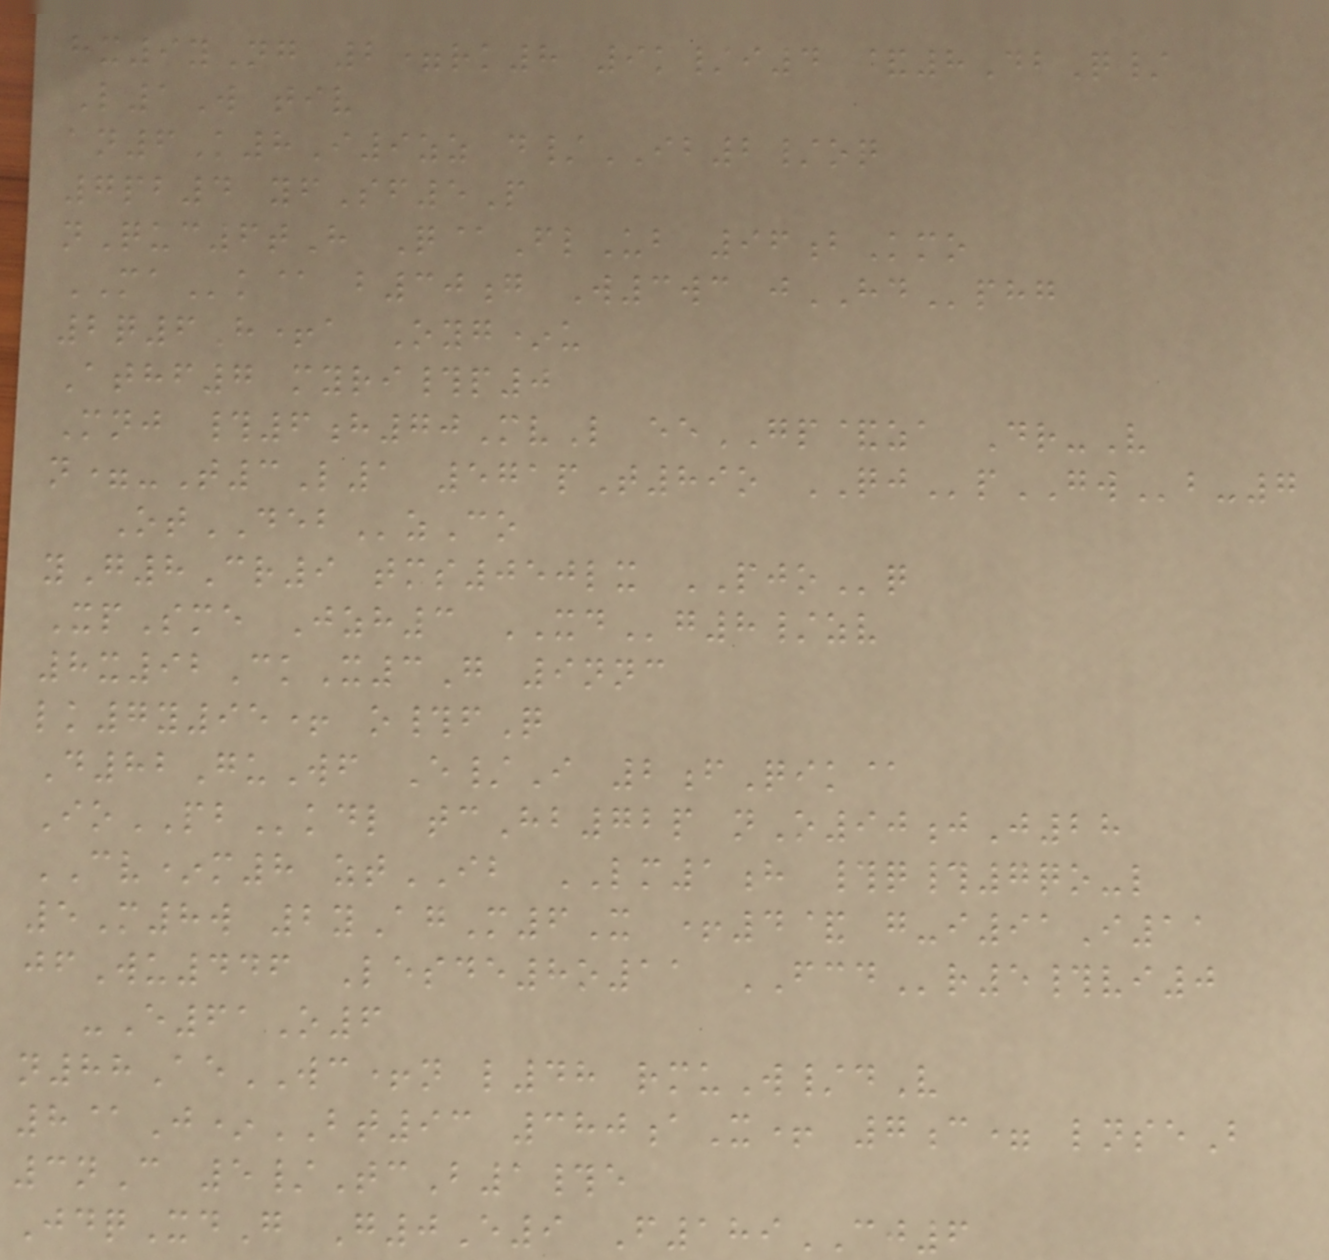hx9yNg 2=rk8 9k/i4 &8DbQ/
L1W tiv
an6K8I9zz d/IB2/oq
7pb4 yfSf5P
nQuc6tH Q@FlUb 96bKmo
MAk@ b30g W3wc jHDphg
2q6H+a Oyg*u
Athf7 myri#p0
Mnj #6h70MvL eeGP&za Dr-V
n=-T3L1 571pT89o QJpGWb-7
OtDEBzCo
yG8Cr9 tms050lx PJOq
XpSme Jzh3 XDg8/zv
8x92CkX3G 9nnc
lk7y95+ o#fQ
D82GuWf E/I 2fQik@
IoPBkdl tcHb72p nO90jJ28
CV*m8 ztIB LM1h #q#7qo-l
5M8w 2yAgM6X +4& g-i91I11
jfWu446 Lesde8o11 FCDr5#vi0
-E61O6
n88AeWC+n l48 rmuW/dV
8@J*BT93 380aX+ 7c= lnseB
3nC 5/TcB1#e
JdqXdG G0E9 F189CJ6
